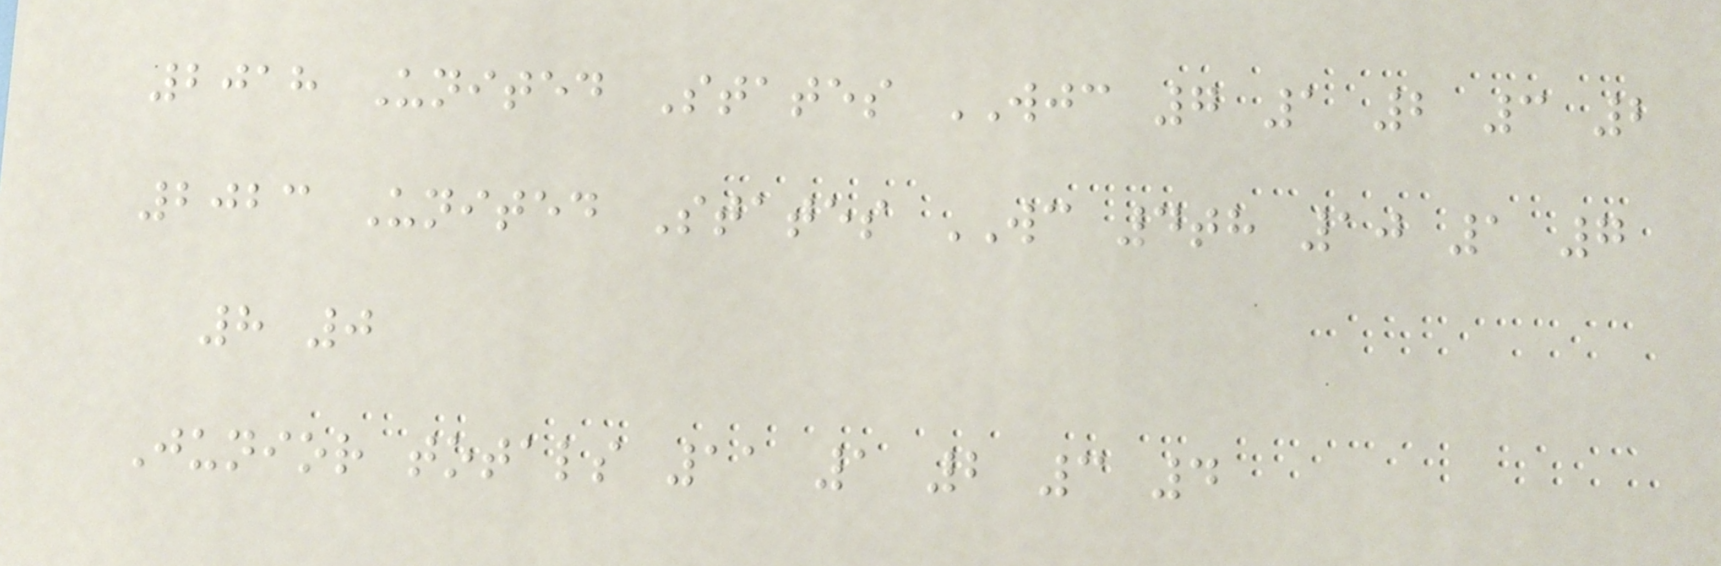2018 United States WJC 7 1 2 3 2
2023 United States WC 4th 10 1 7
8 0
Junior totals 11 1 2 3 4
